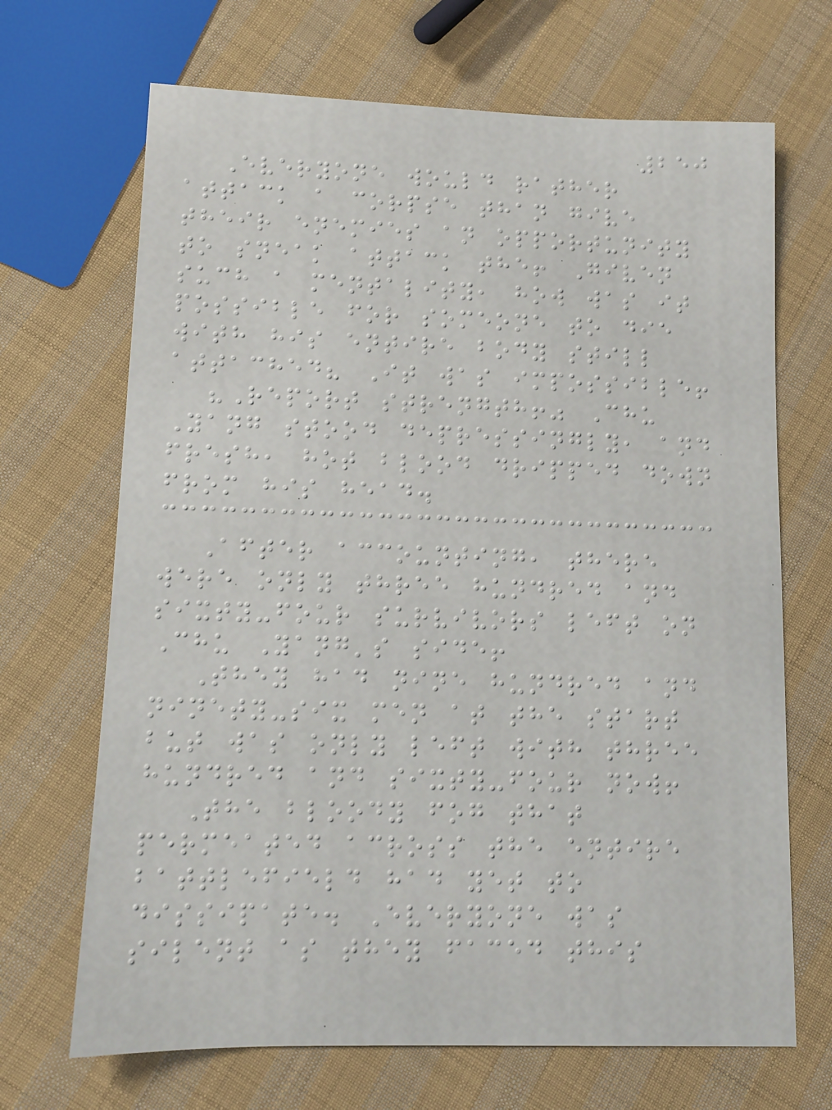250
Everyone would rather
attack a corpse than give
their enemies an opportunity
to sneak attack the! Given
such a mentality, how was it
possible for someone to die
with his entire body still
attached? It was impossible!
"Report strength!" Chu
Yang stood depressingly, and
fresh, hot blood dripped down
from his head.
After accounting, there
were only three hundred and
sixty-four survivors left on
Chu Yang's side!
They had nine hundred and
ninety-six men at the start
but was only left with three
hundred and sixty-four now!
The bloody fog that
permeated across the entire
battlefield had yet to
dissipate. Everyone was
silent as they faced this
